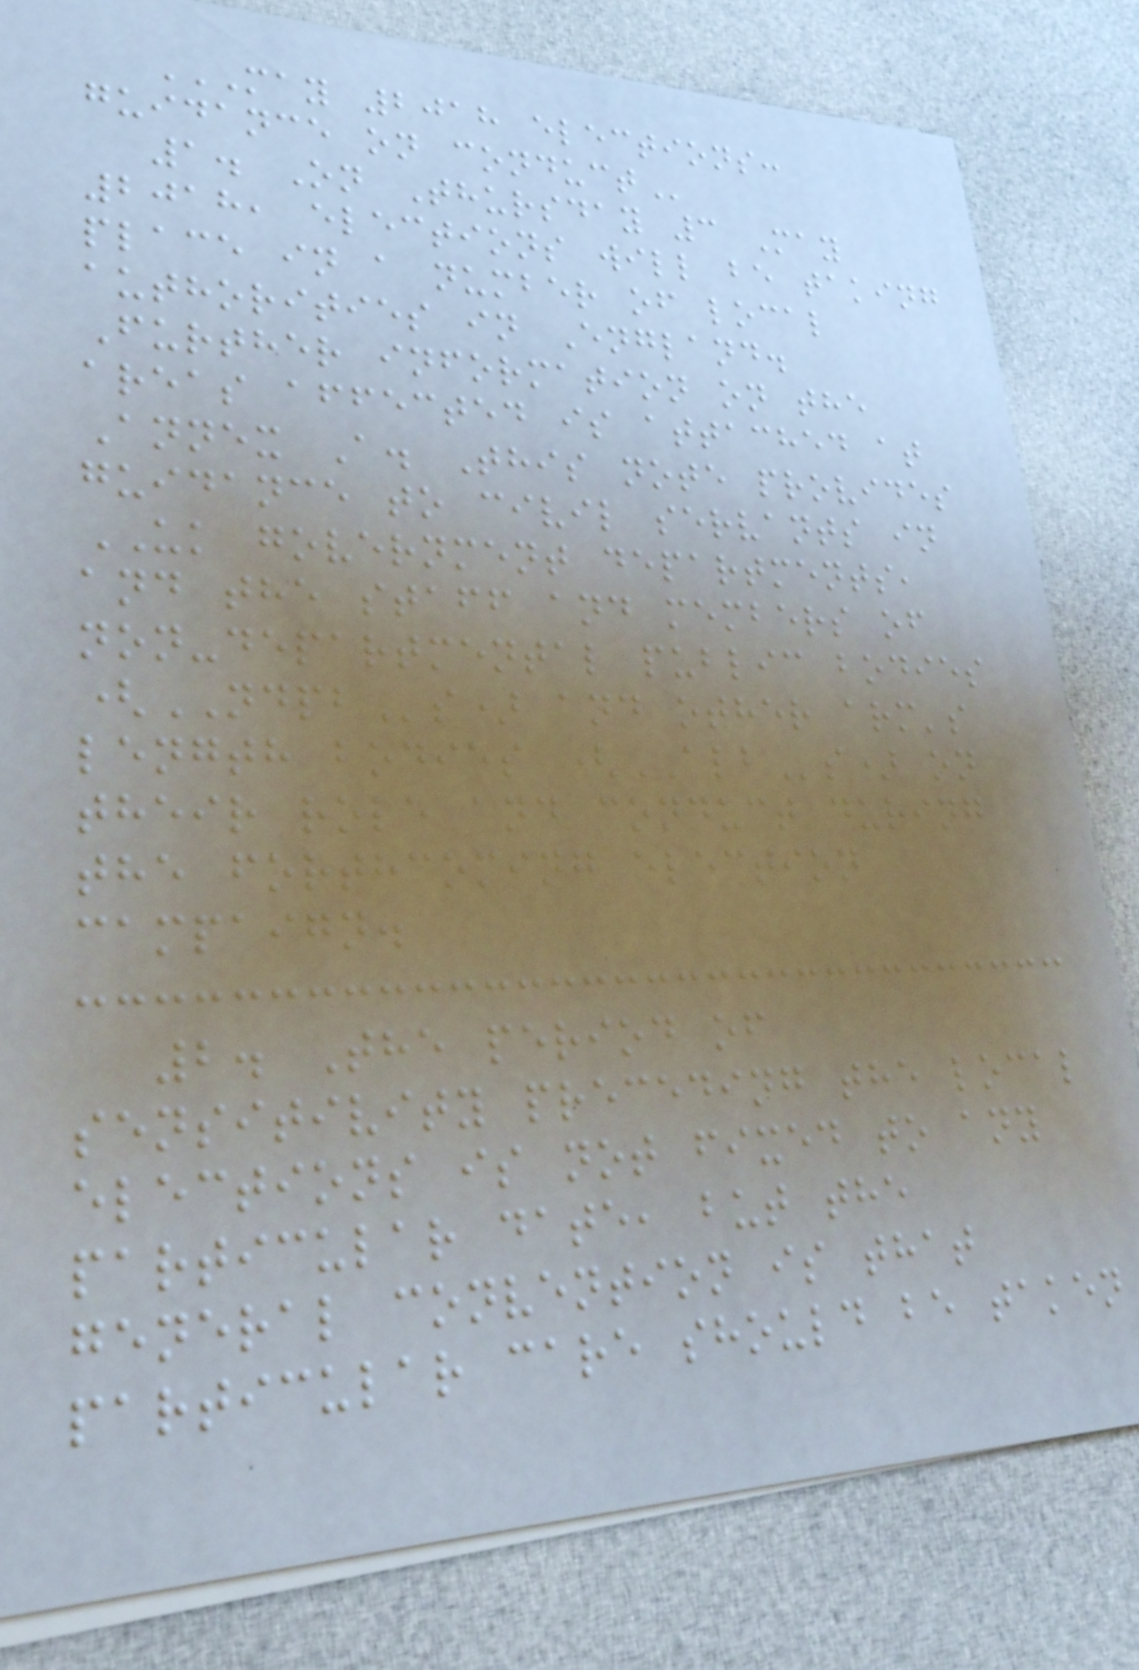MAY 2018 ELECTIONS:
GUIDANCE ON CONDUCT
1. On Thursday 3 May
2018, elections will be taking
place in a number of local
authorities in England.
Further information on the
areas affected is attached at
Annex A. This note provides
guidance to civil servants in
UK government departments,
and the staff and members of
non-departmental public bodies
(NDPBs) and other arm's
length bodies (ALBs) on
their role and conduct during
the forthcoming election
campaign.
2. The period of
sensitivity preceding the local
elections is not fixed to any
particular date, but the
general convention is that
particular care should be taken
